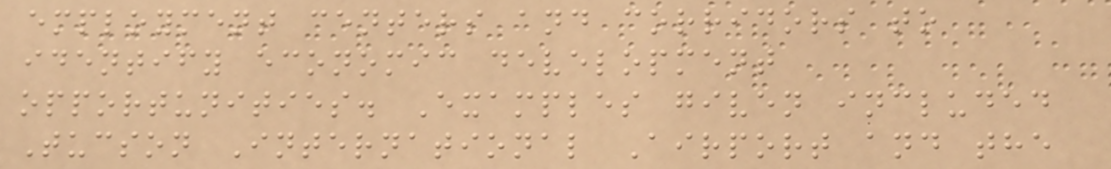employment centers and corridors to
identify economic development
opportunities. Examples given included
Tucson International Airport and the
